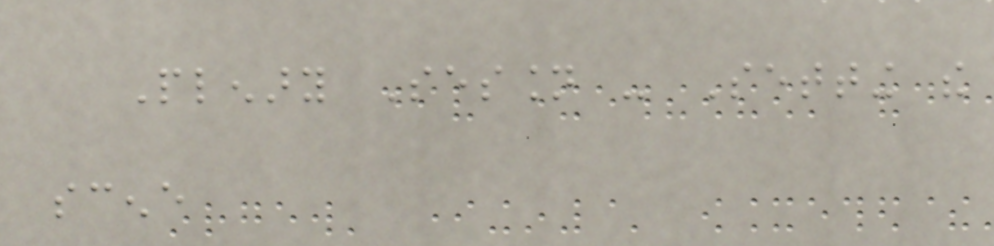Plenary Session - Setting the
scene
